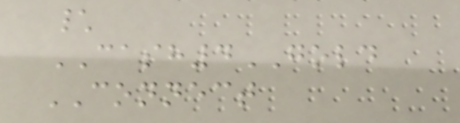\
CASH4GOLD
CONNECT
